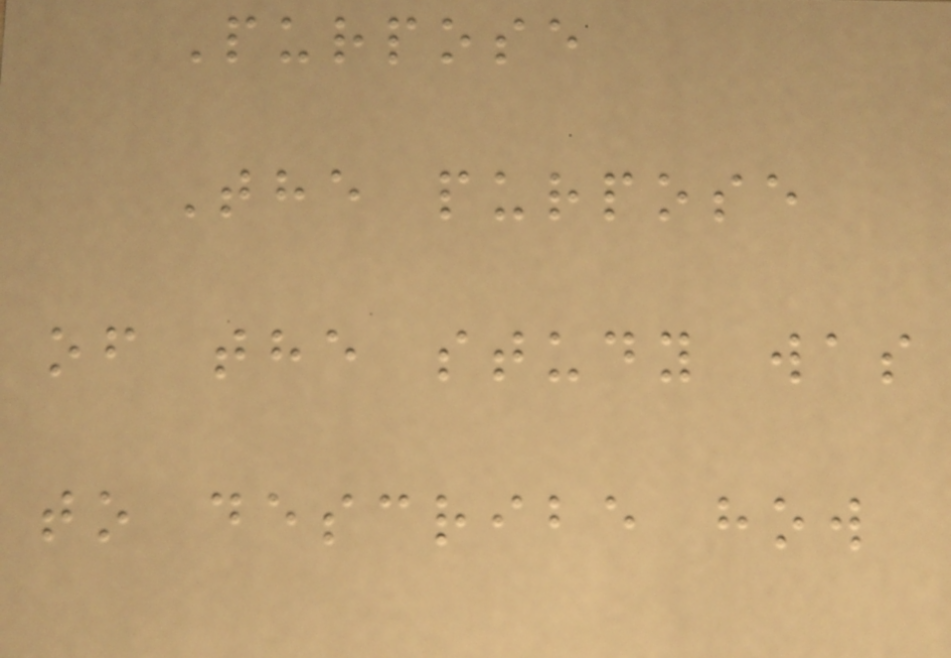Purpose
The purpose
of the study was
to describe how
